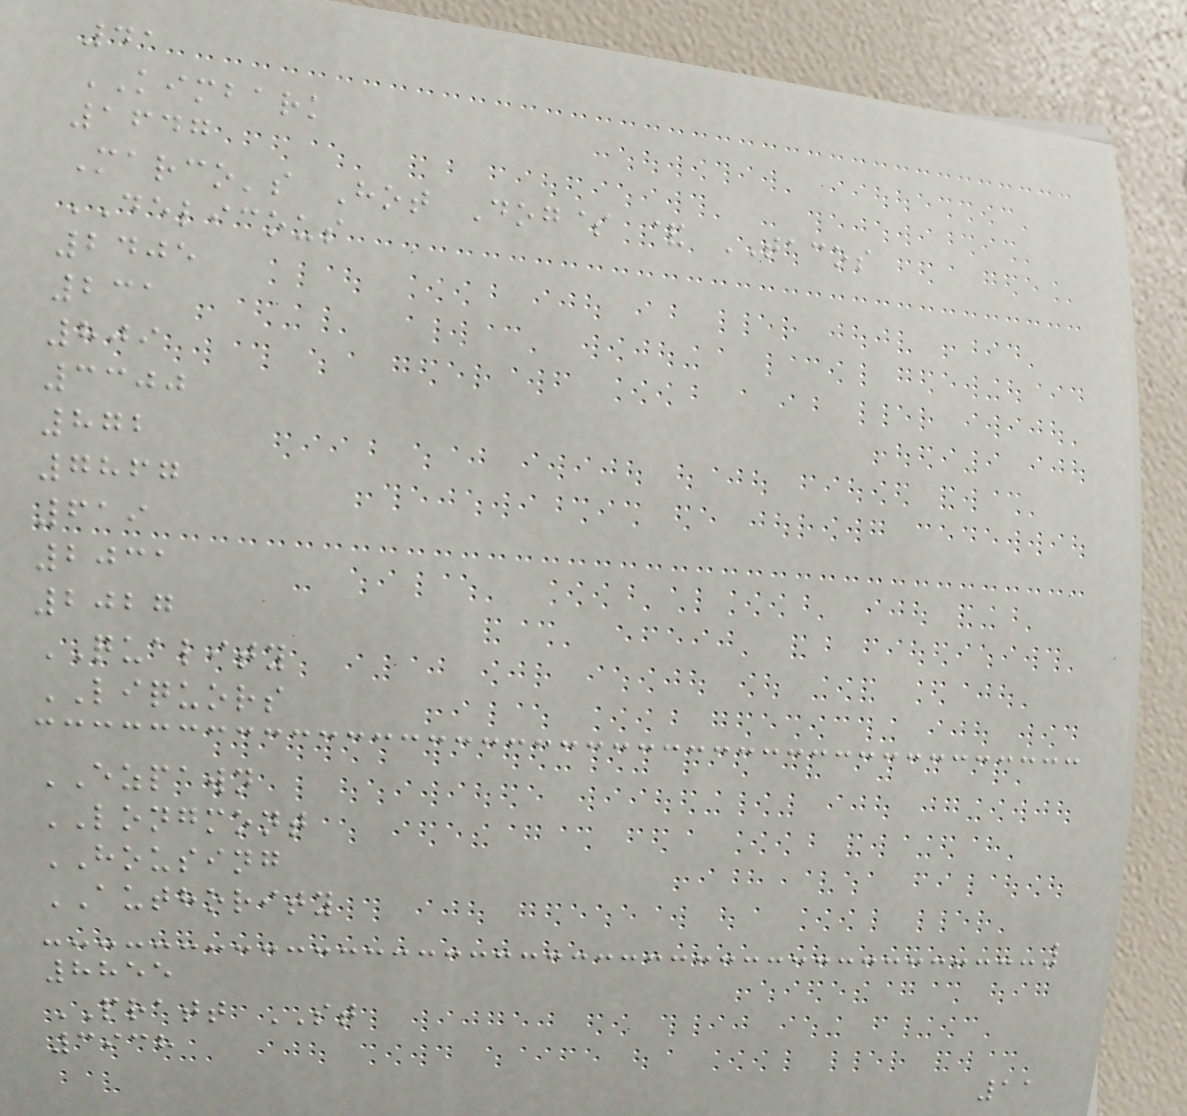41
KIMBARK
1647
Marco's Hot Dog$ & TACOS
DELICOUS
2405
231
809
3300
872
7867
619
2031
2027
QUALITY
LIQUORS
EZPAWN
LONGMONT
HOUSING
AUTHORITY
8855
PRATT ST
3938
11
